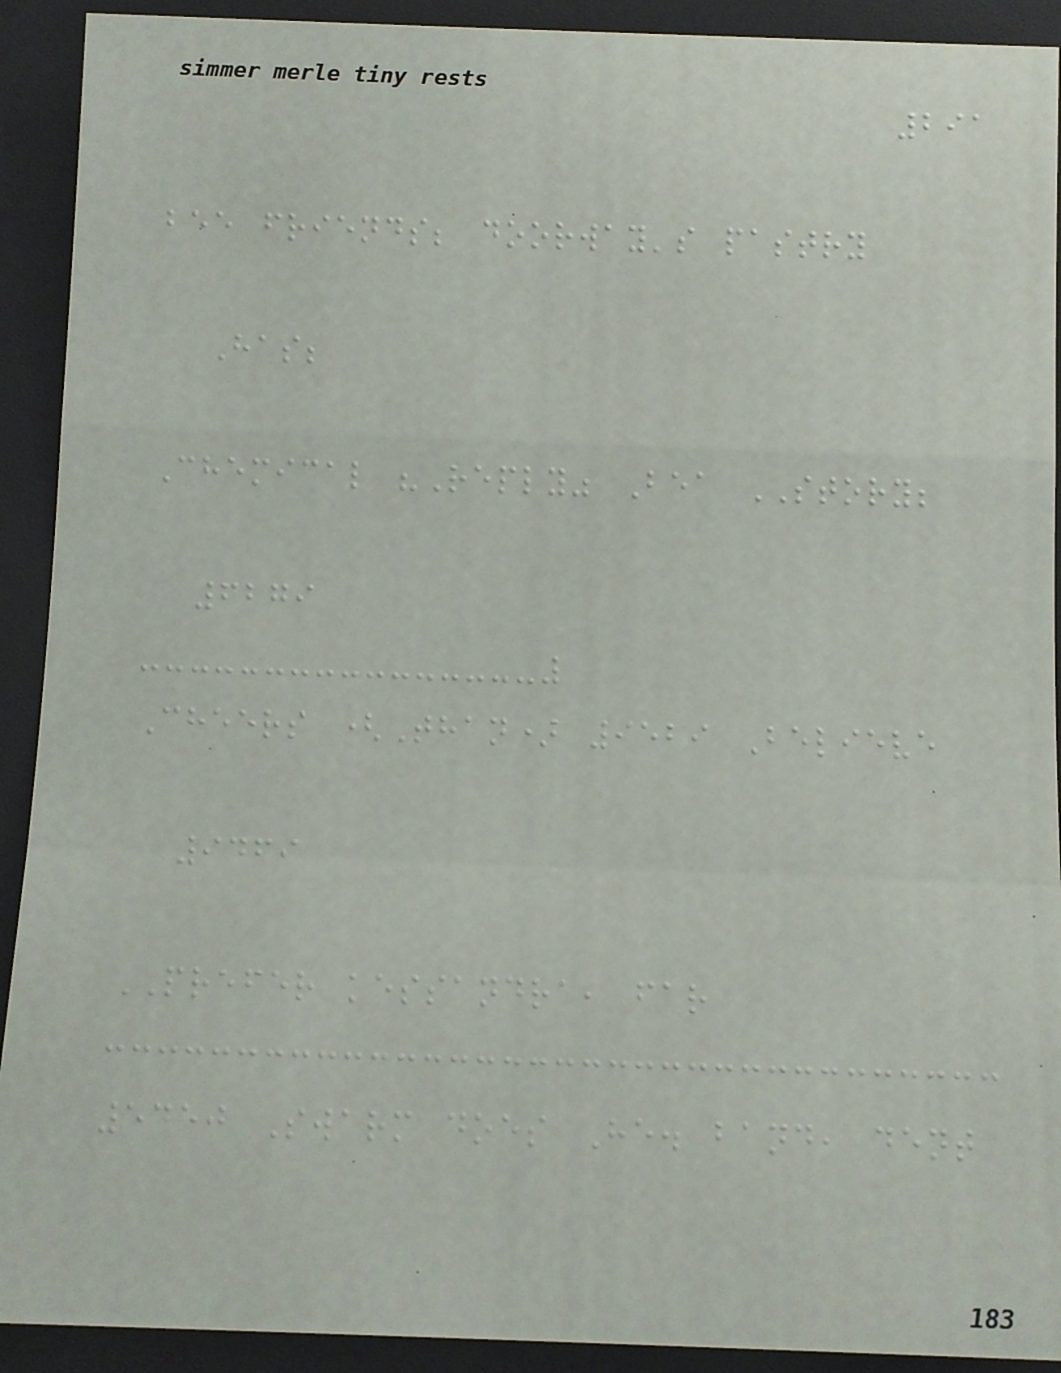291
bee friends; doorway's pastry
Has;
Chemical "Reply" Bea STORY;
6279
Cheers (Than) 9529 Believe
9469
PREFER kessandra, far
5450 Swarm does He. band, dent
